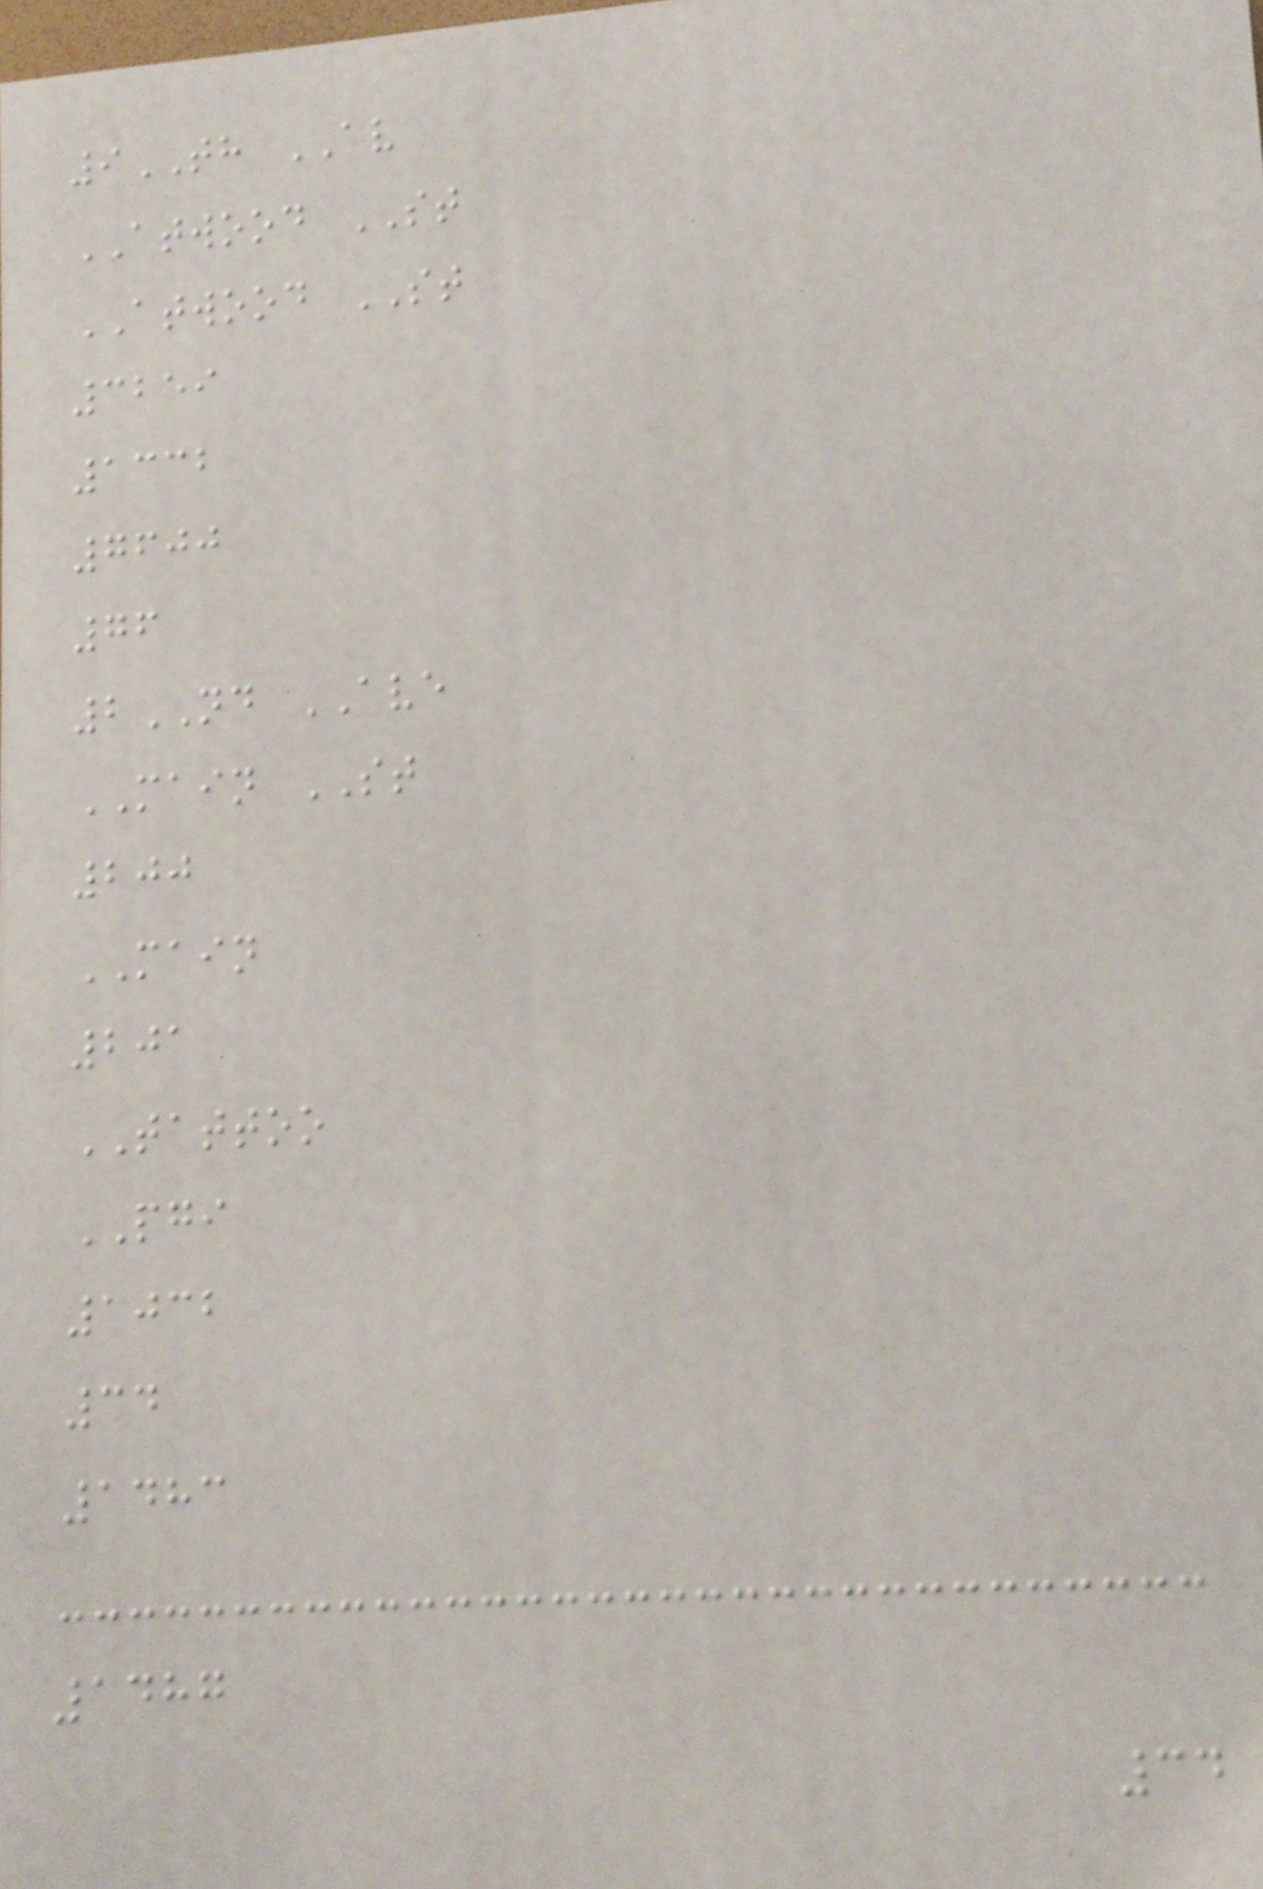9TH AV
ATWOOD ST
ATWOOD ST
3259
1332
7600
76
2ND AVE
MAIN ST
200
MAIN
201
TATTOO
PGI
1032
34
1483
1487
34
